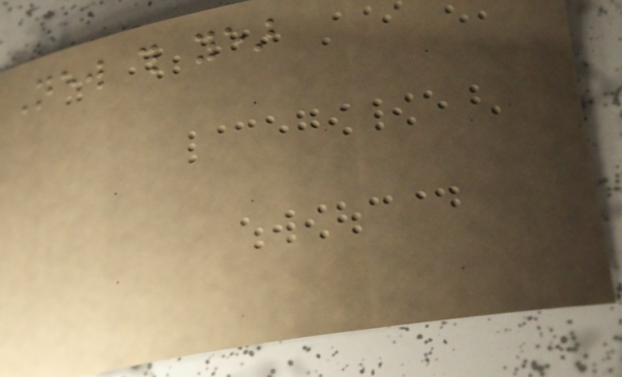New this year
